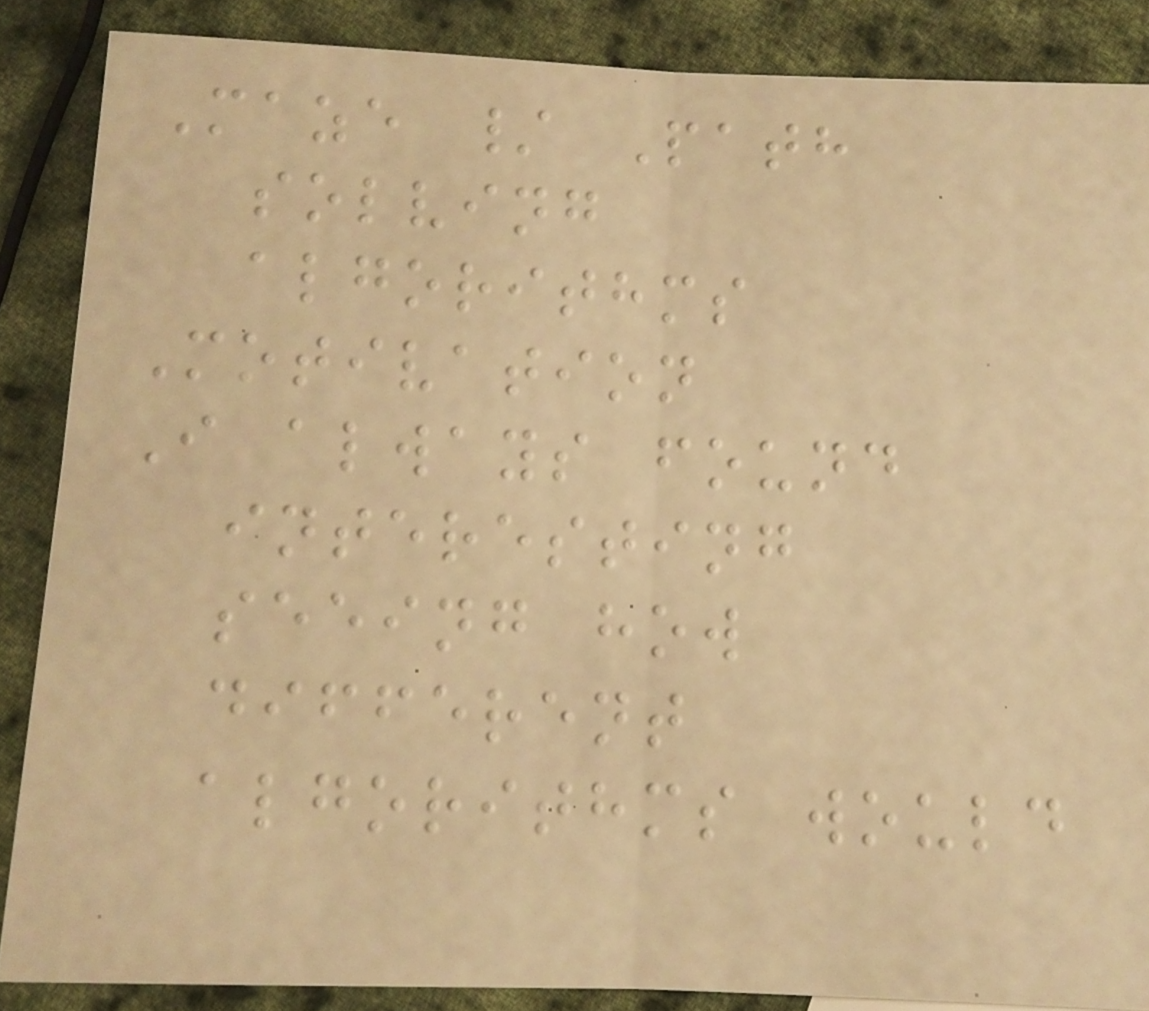Maze / Path
solving
algorithms
Motivation
I always found
interesting
seeing how
different
algorithms would
